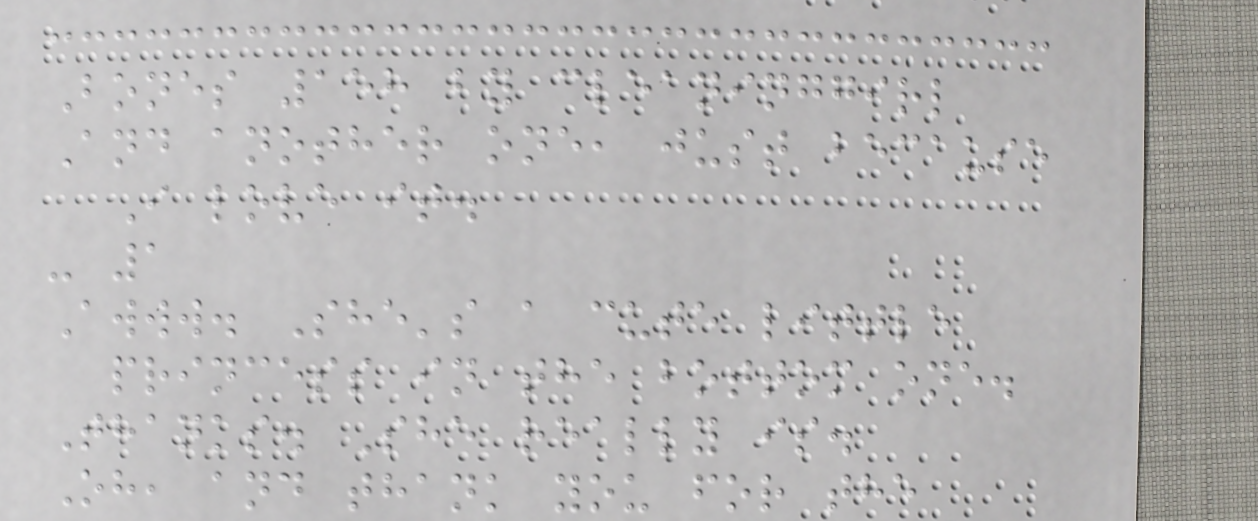Bones 158 by cleaninggirl
And another one, just because
I love it.
- 1
Awww. She's a cute little
princess in the bottom one.
Thanks. She really is.
Oh, and thank you for the
